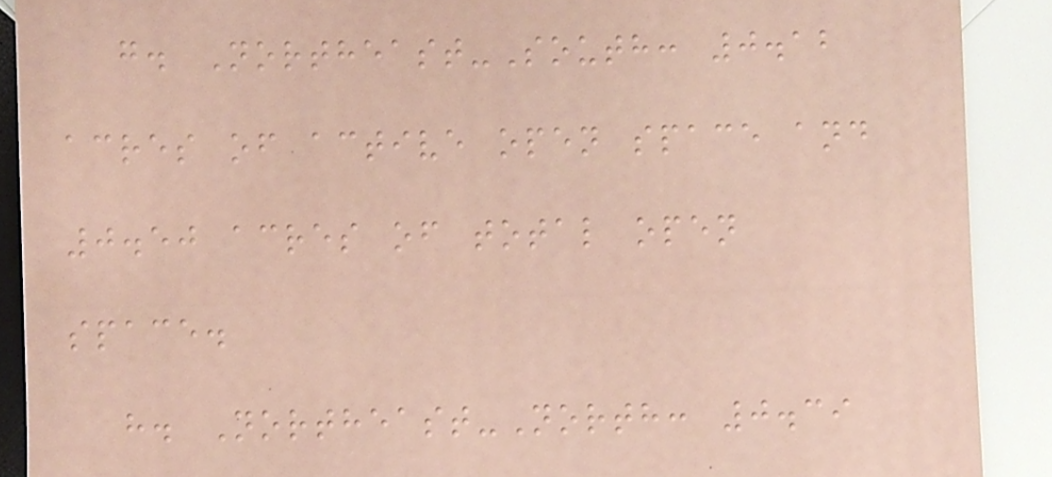g. Northeast-South: 0.12
acres of active open space and
0.50 acres of total open
space.
h. Northeast-North: 0.39
